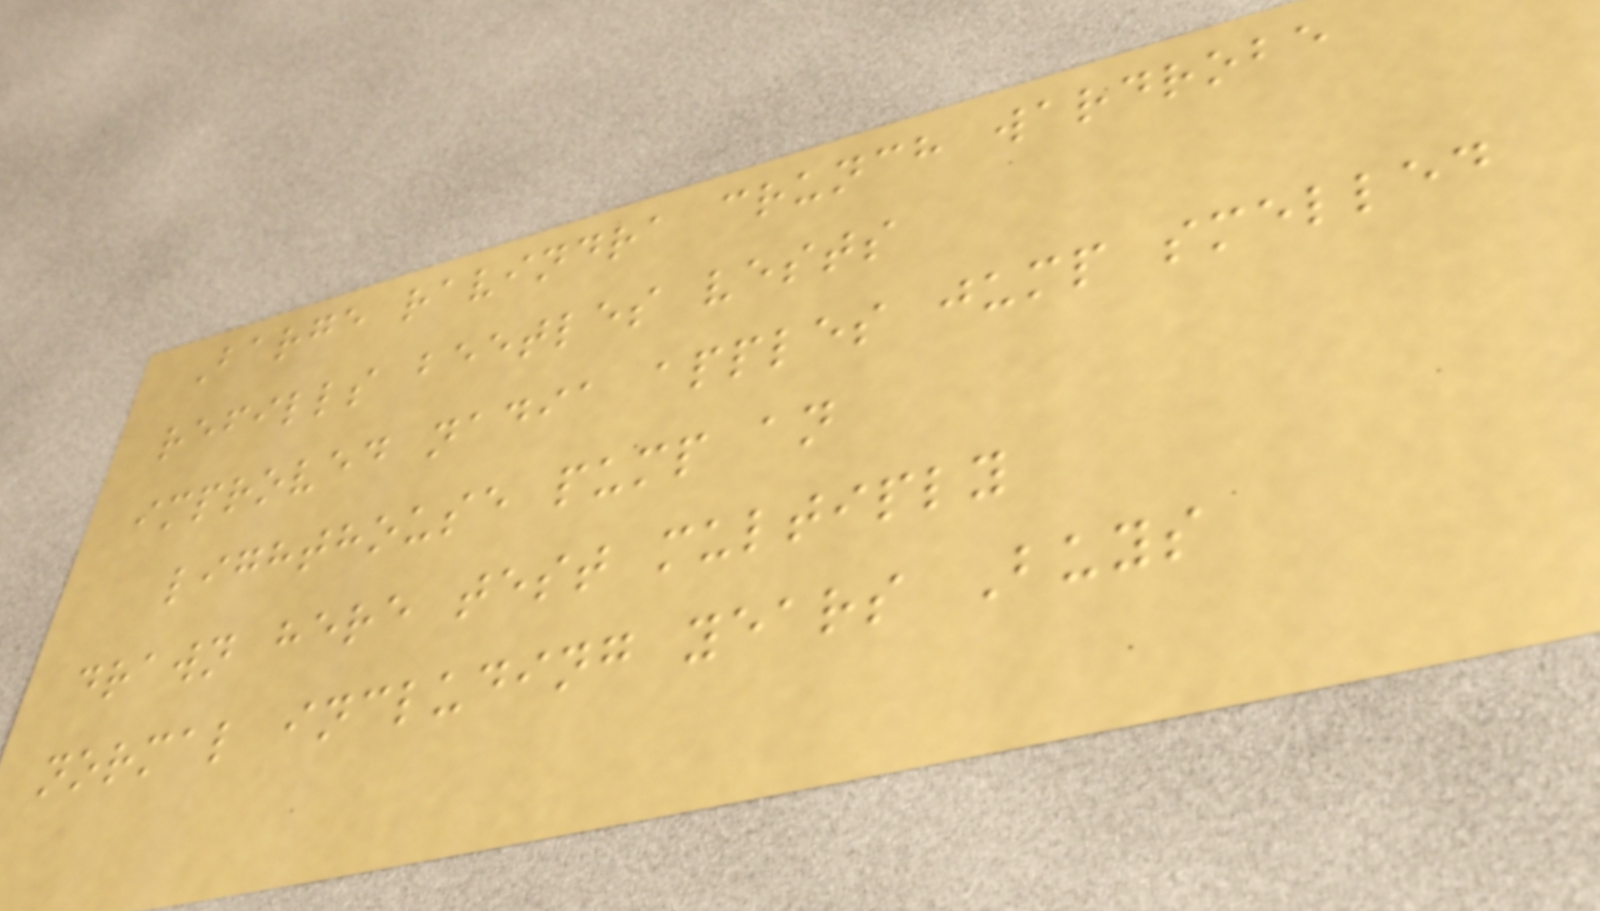Barge ravindra crunch wardrobe
refills beetles vests
improved nadia apples jump smelled
lighthouse pump an
drawn here test multiply
normal including years Buys
